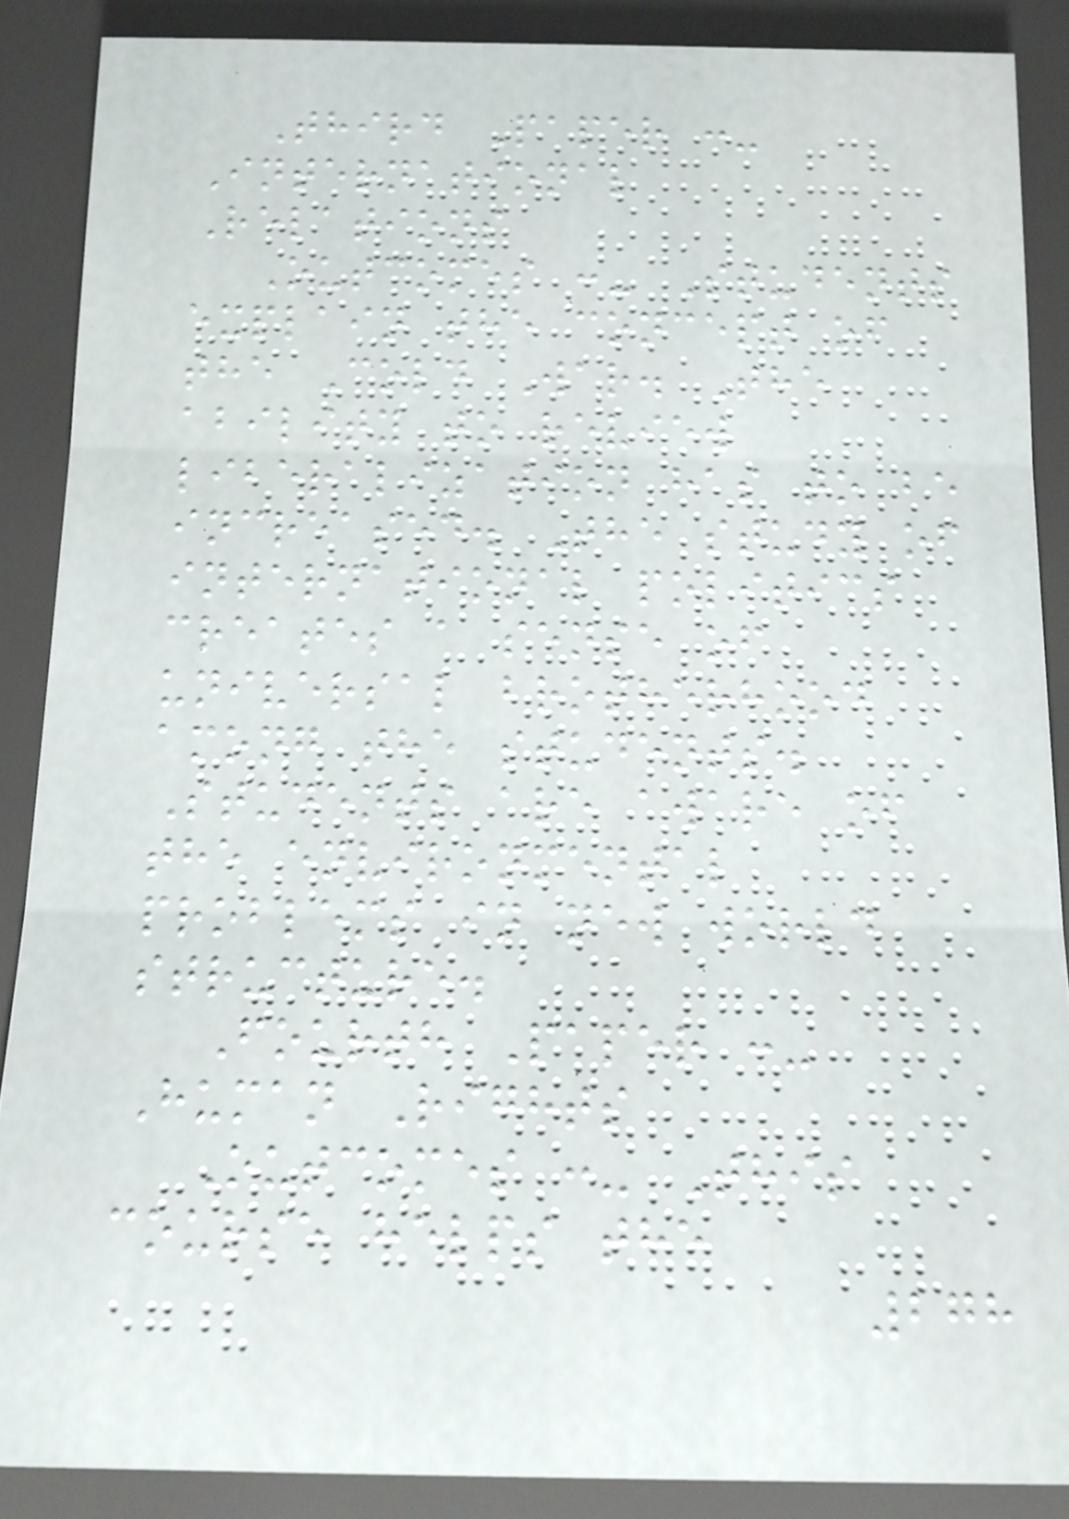Third Paper :-
International
Relations
Outcomes :- Students
explain the concept of
the Cold War. The
ability to review
liberalization has to be
increased. The study of
international politics
creates a sense of
universal brotherhood
among the students.
Students are aware of
the environmental
problems in new world
structure.
Fourth Paper :-
Human Rights
Outcomes :- This
course helps the
278
